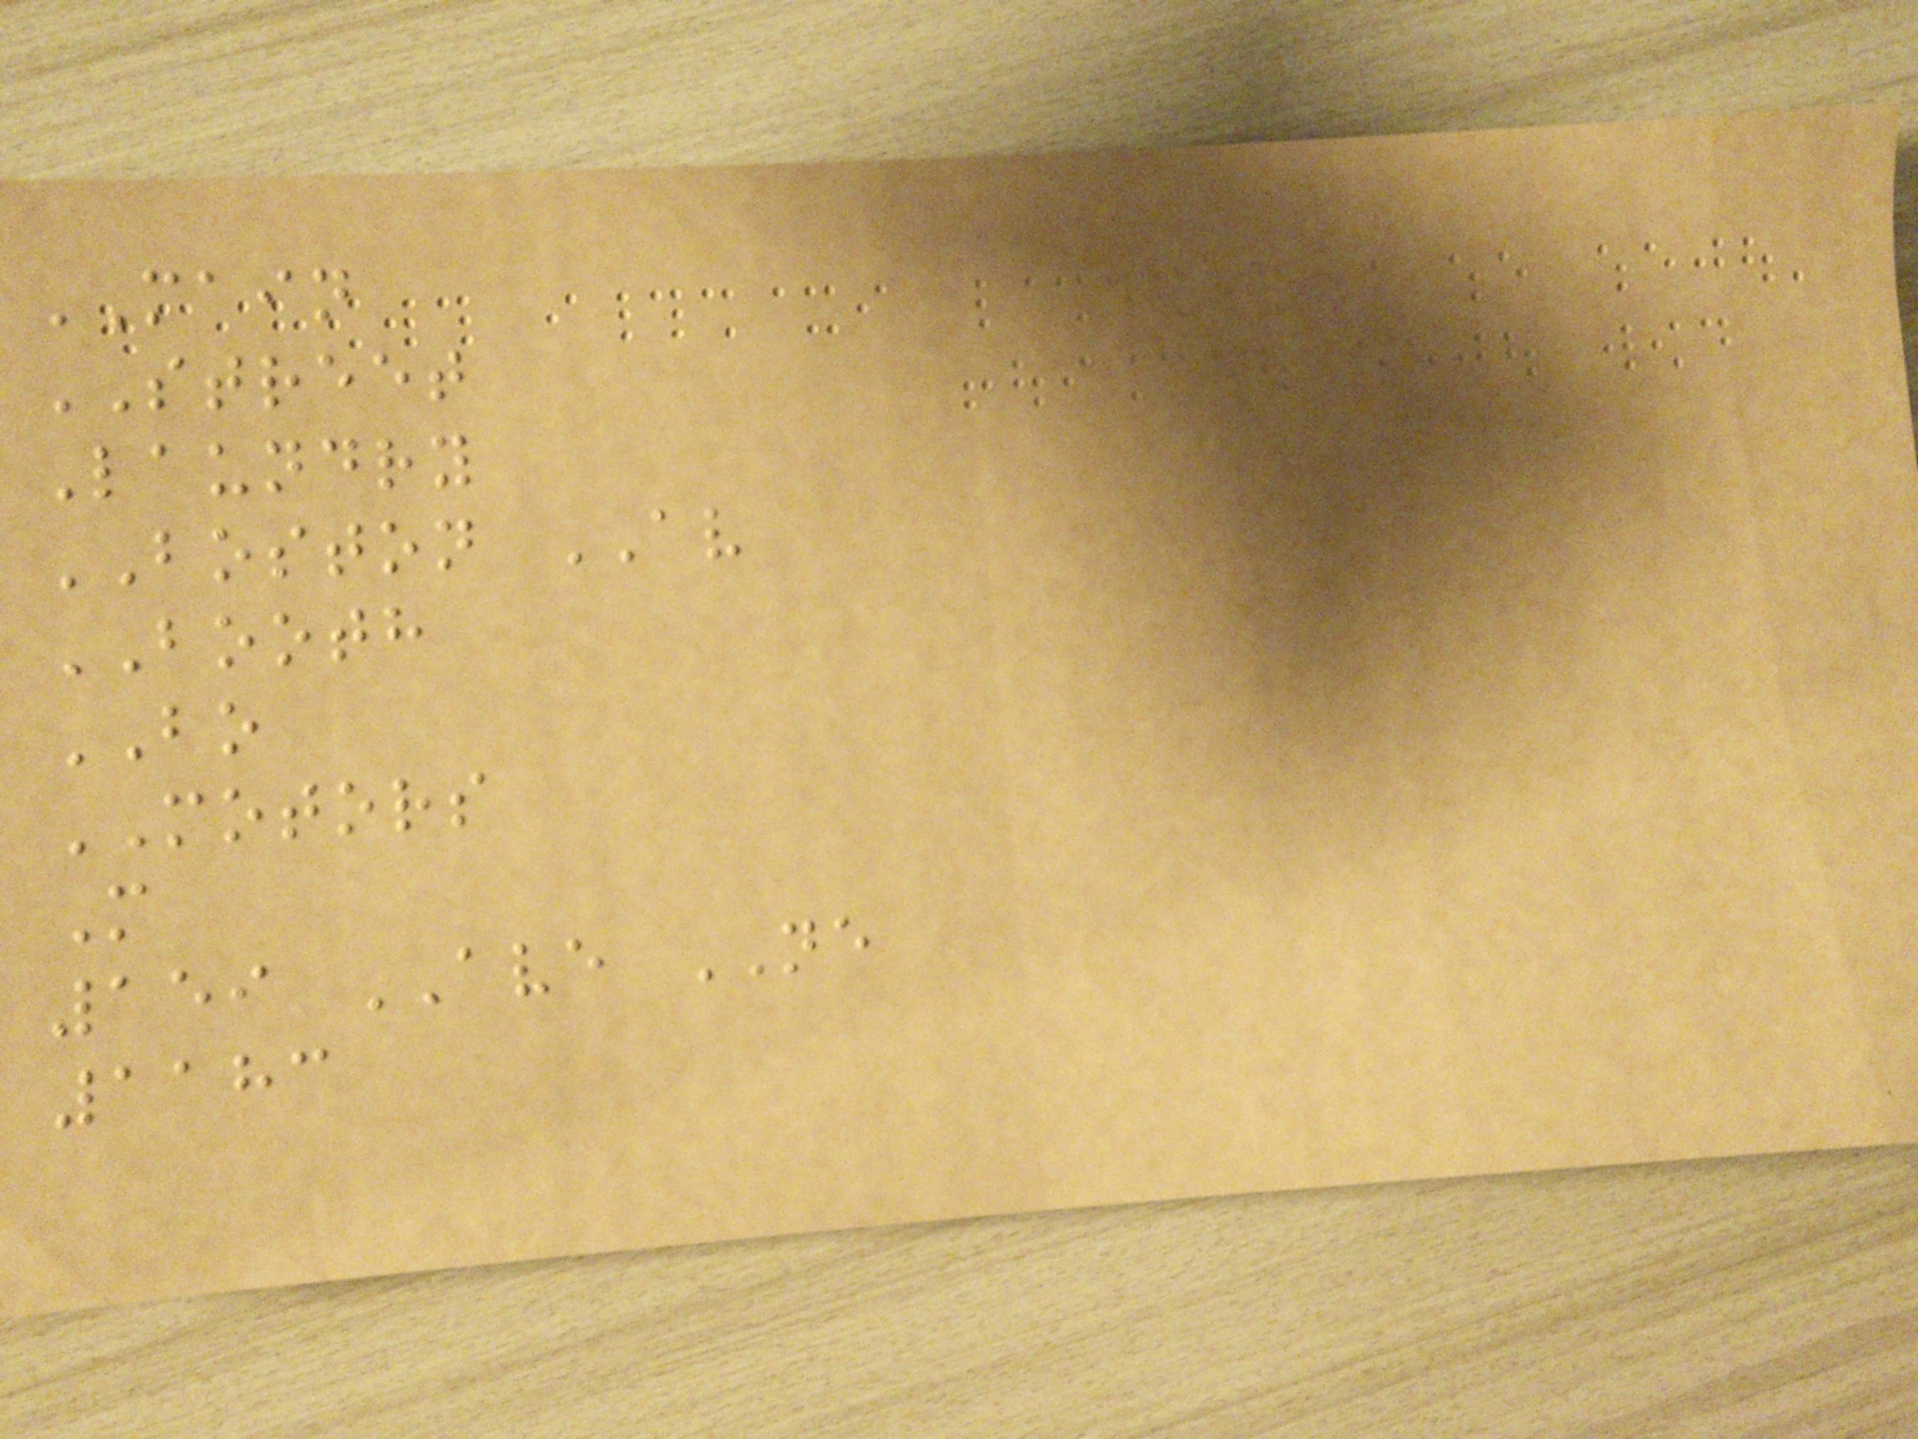MAIN
STREET
Laundry
BOSTON AV
BOOTH
BO
MOTORS
M
159 AVE NE
1183
